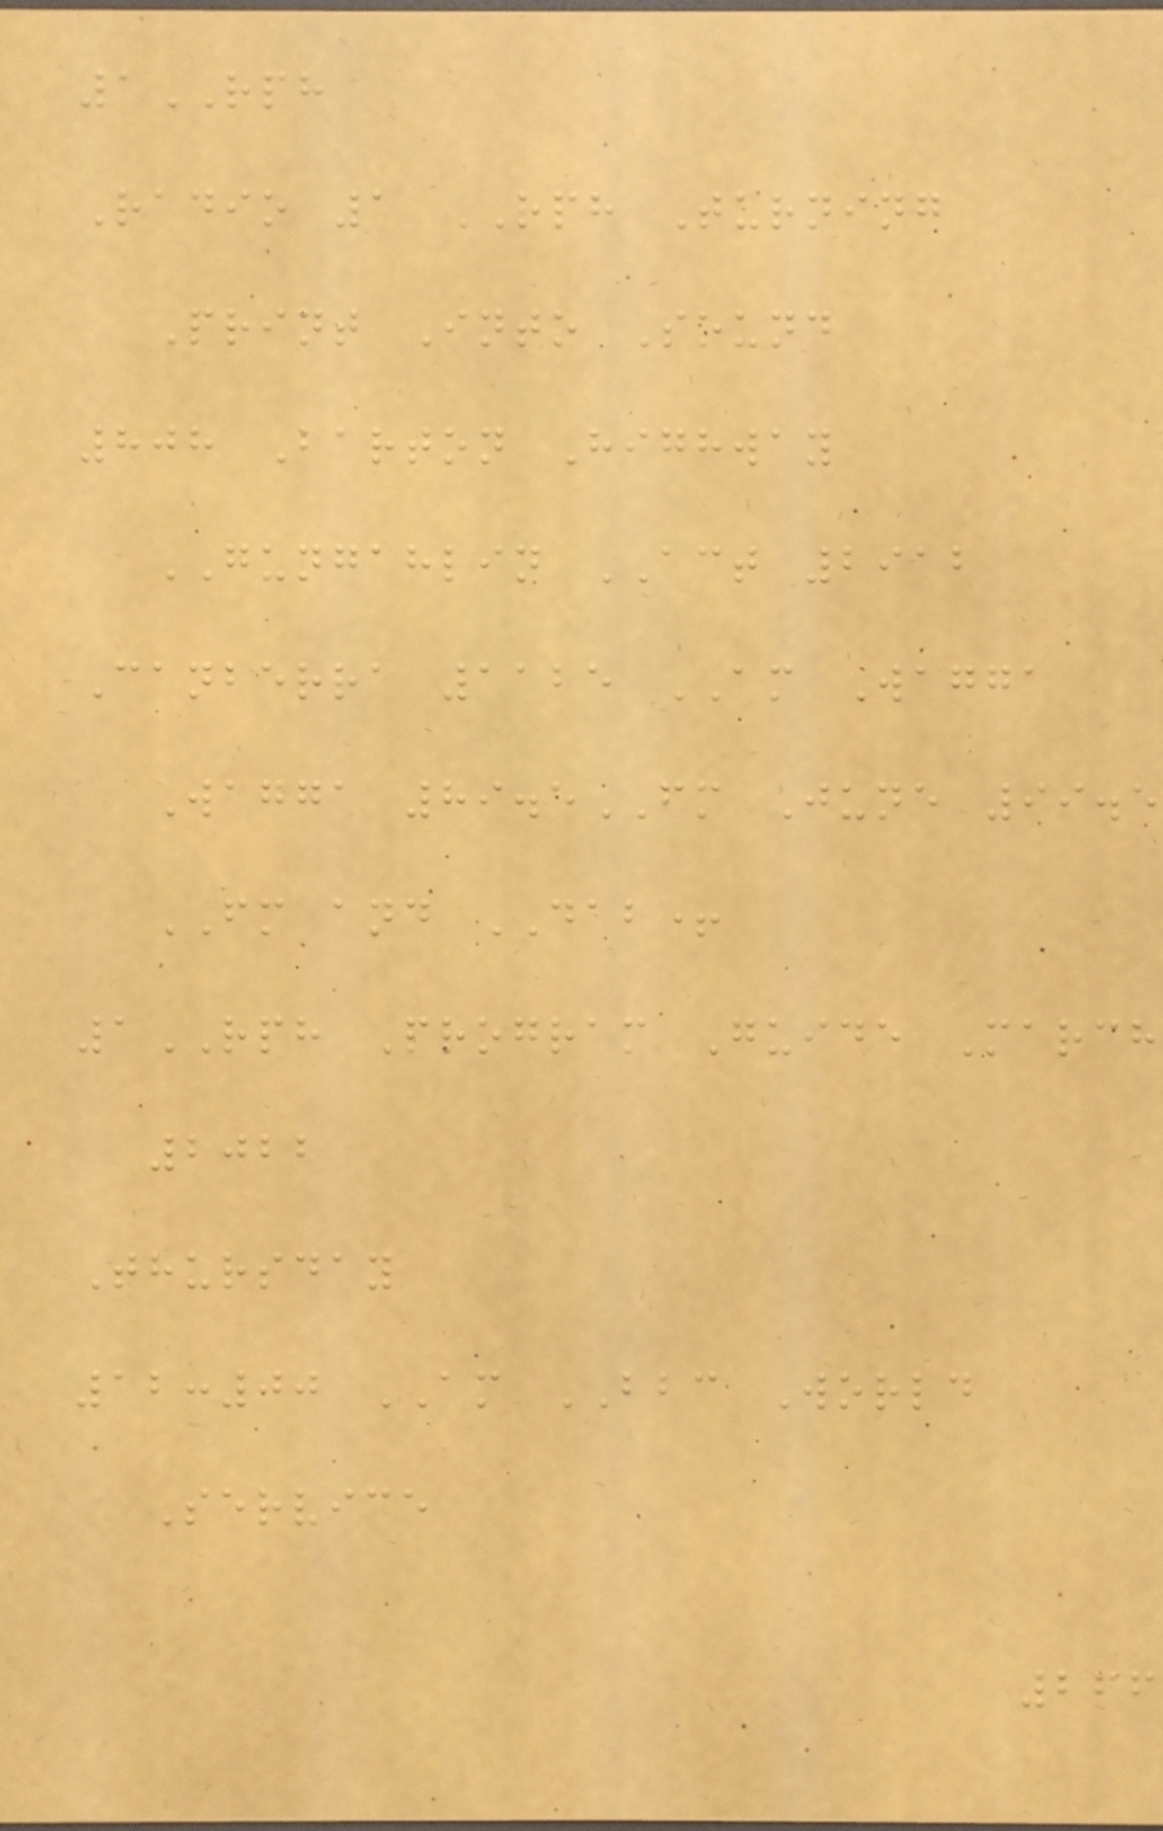1RPH
Radio 1 RPH Turning
Print Into Sound
808 Barton Highway
GUNGAHLIN ACT 2912
Canberra 1125 AM Wagga
Wagga 89.5FM June 99.5
FM and DAB+
1RPH Program Guide March
2022
Thursday
12:00 AM BBC World
Service
266
